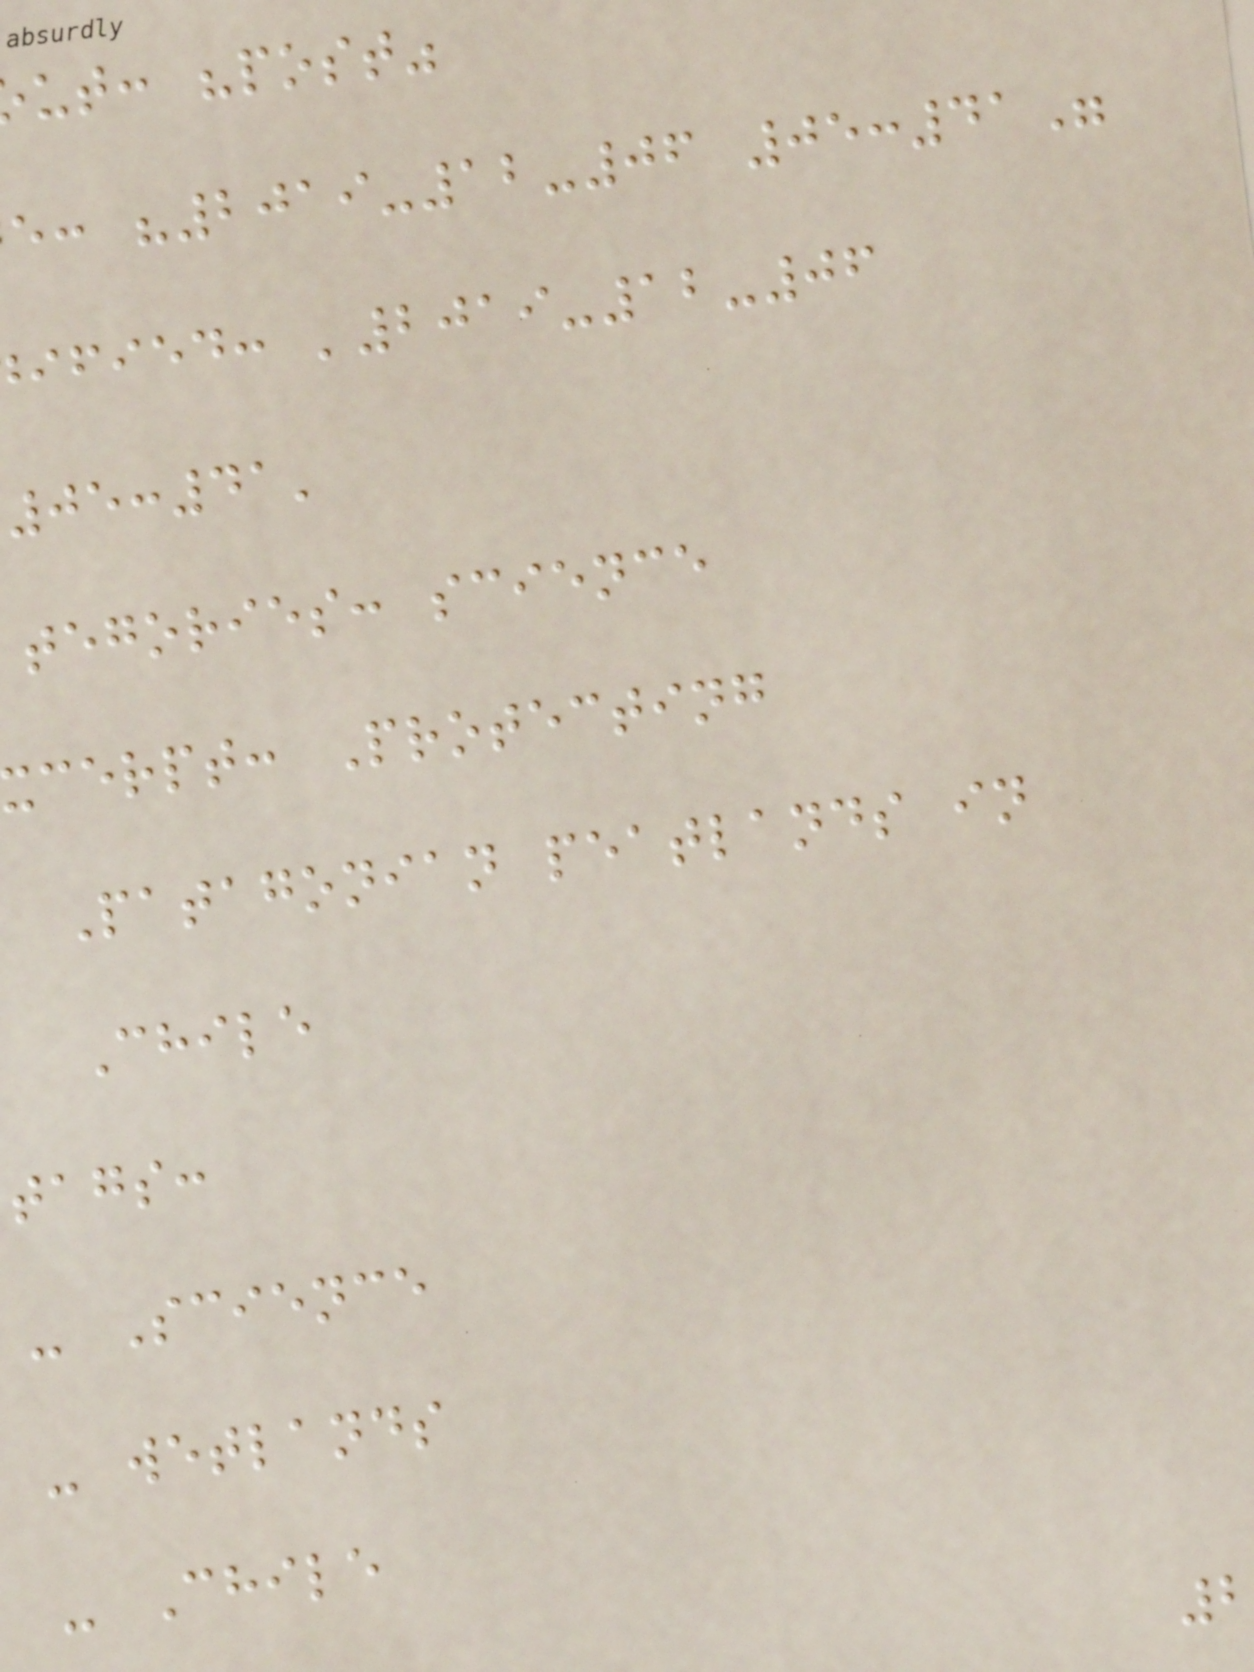ut: "post"
e: "2019-12-06 05:41"
ified: '2019-12-06
05:41'
tegories: science
cerpt: Protecting
Patagonian peatlands in
Chile
tags:
- Science
- wetlands
- Chile
